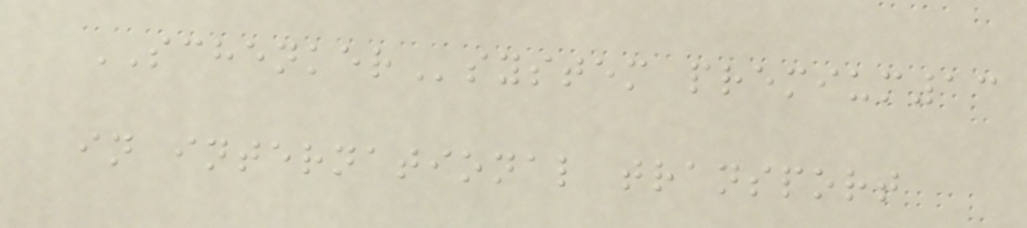SCHENKERsystem premium13
in international transport
